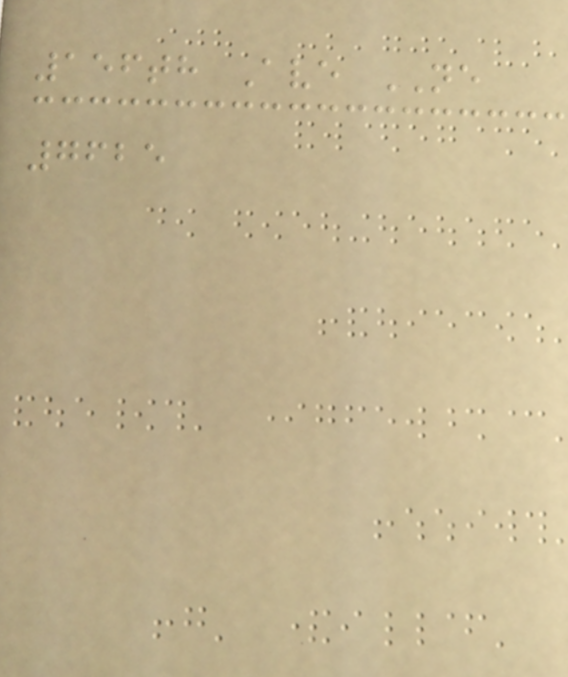156th Ave NE
7625
